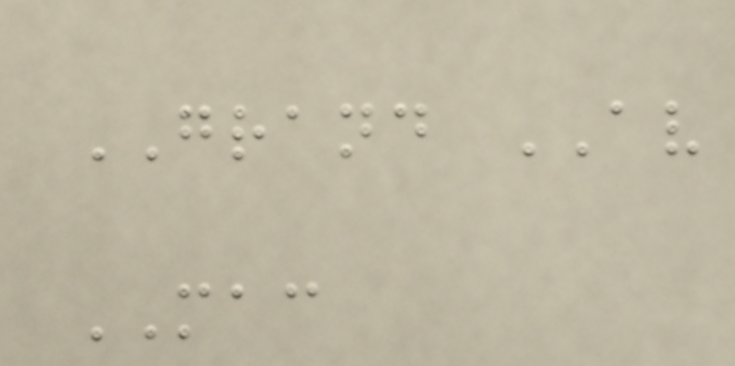GRAND AV
MAC
